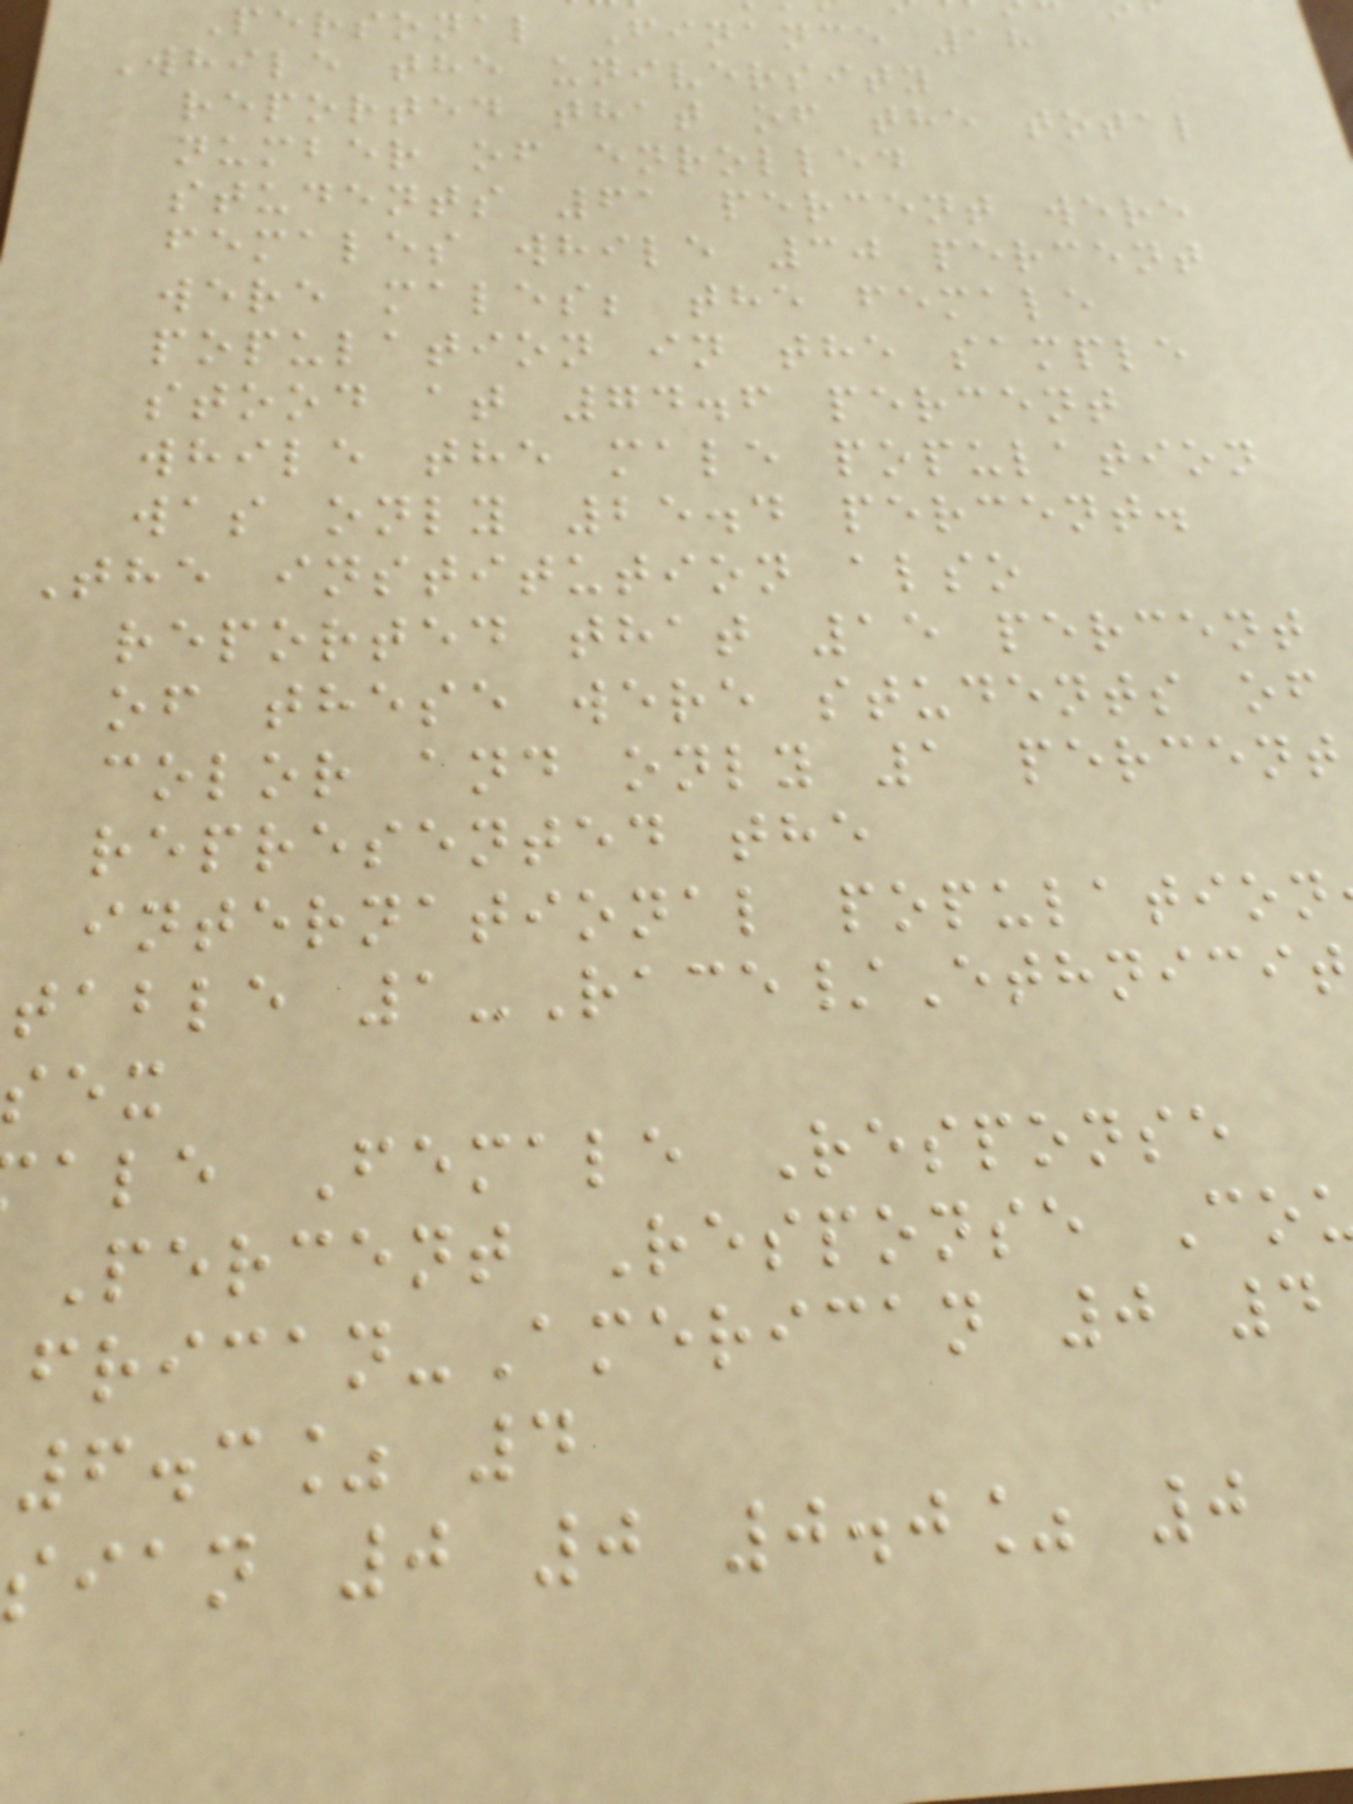Personal Finance 18
While the university
reported that of the total
number of enrolled
students 61 percent were
females while 30 percent
were males; the female
population in the sample
stood at 74.6 percent
while the male population
was only 25.4 percent.
The institution also
reported that 15 percent
of these were students of
color and only 1 percent
represented the
international population
table 1-Race/Ethnicit
ale Female Response
Percent Response Co
frican-American 0 4
6.3% 4
sian 0 0 0.0% 0
